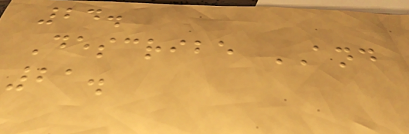24.
Describe AND
21.
